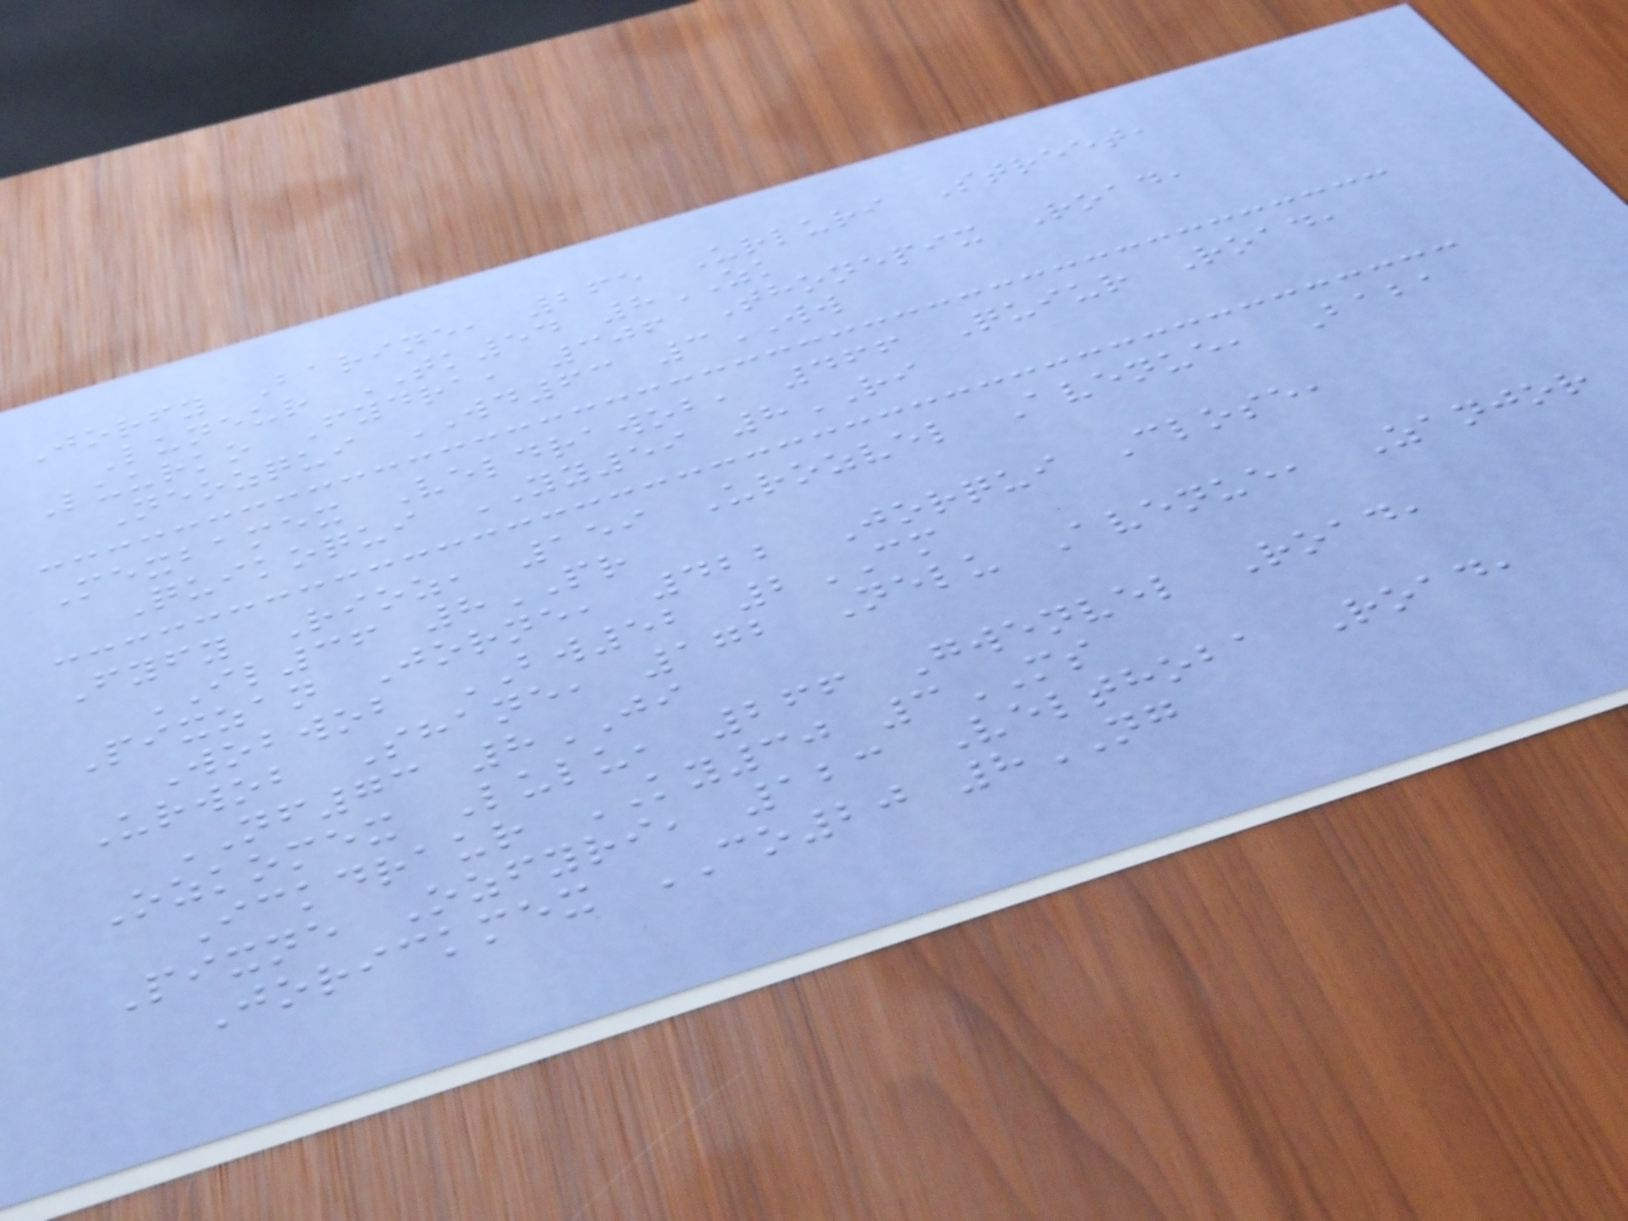Jorfy Barine, 265 Urluri Street,
Luneur TK54 8ZK
Luurko Fydra, 306 Thonepix Road,
Neozqui WD63 3WW
Mexbamex Veldrawob, 466 Quiur Road,
Quikoqui YY59 8RI
Fyfy Rioz, 159 Urozvel Avenue, Baba
IL36 8PR
Pixzan Jorne, 422 Jorqui Close,
Wobwob BW52 2CM
Urwob Shane, 172 Nelu Avenue, Zanjor
NF73 8JI
Ozkomex Lulu, 266 Gwenvel Road,
Ickdraur KY30 3MS
Pixne Ozfyri, 123 Velthoba Road,
Jorickmex CO20 8NG
